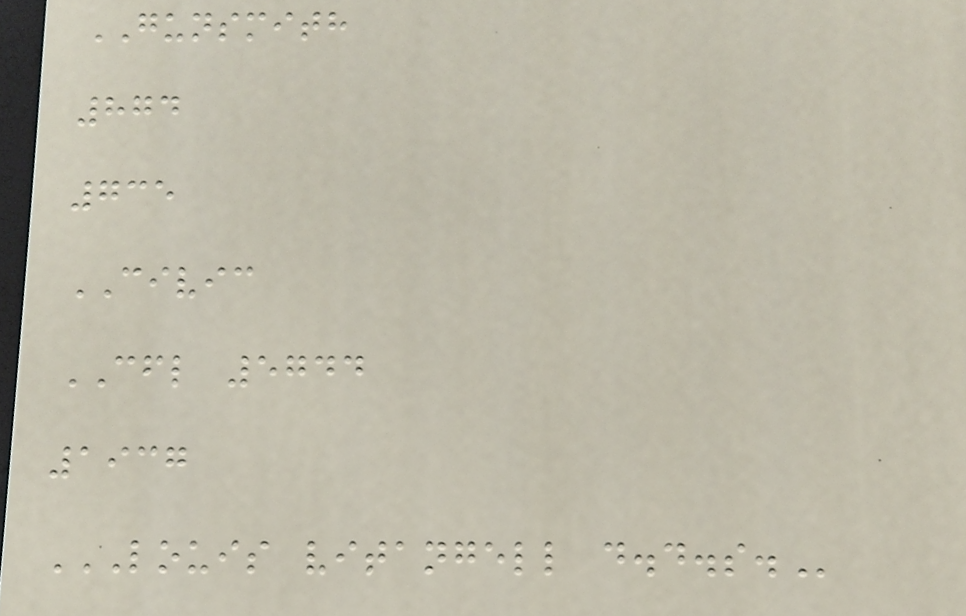GUNSMITH
874
735
CIVIC
CFL 5744
1937
LOUIS VITANGELL D.D.S.
